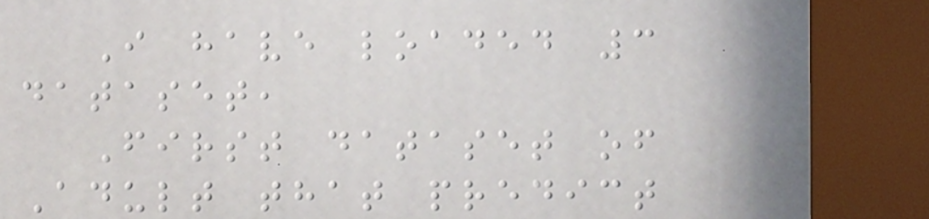I have loaded 3
dataset,
First dataset of
Adult that predict
